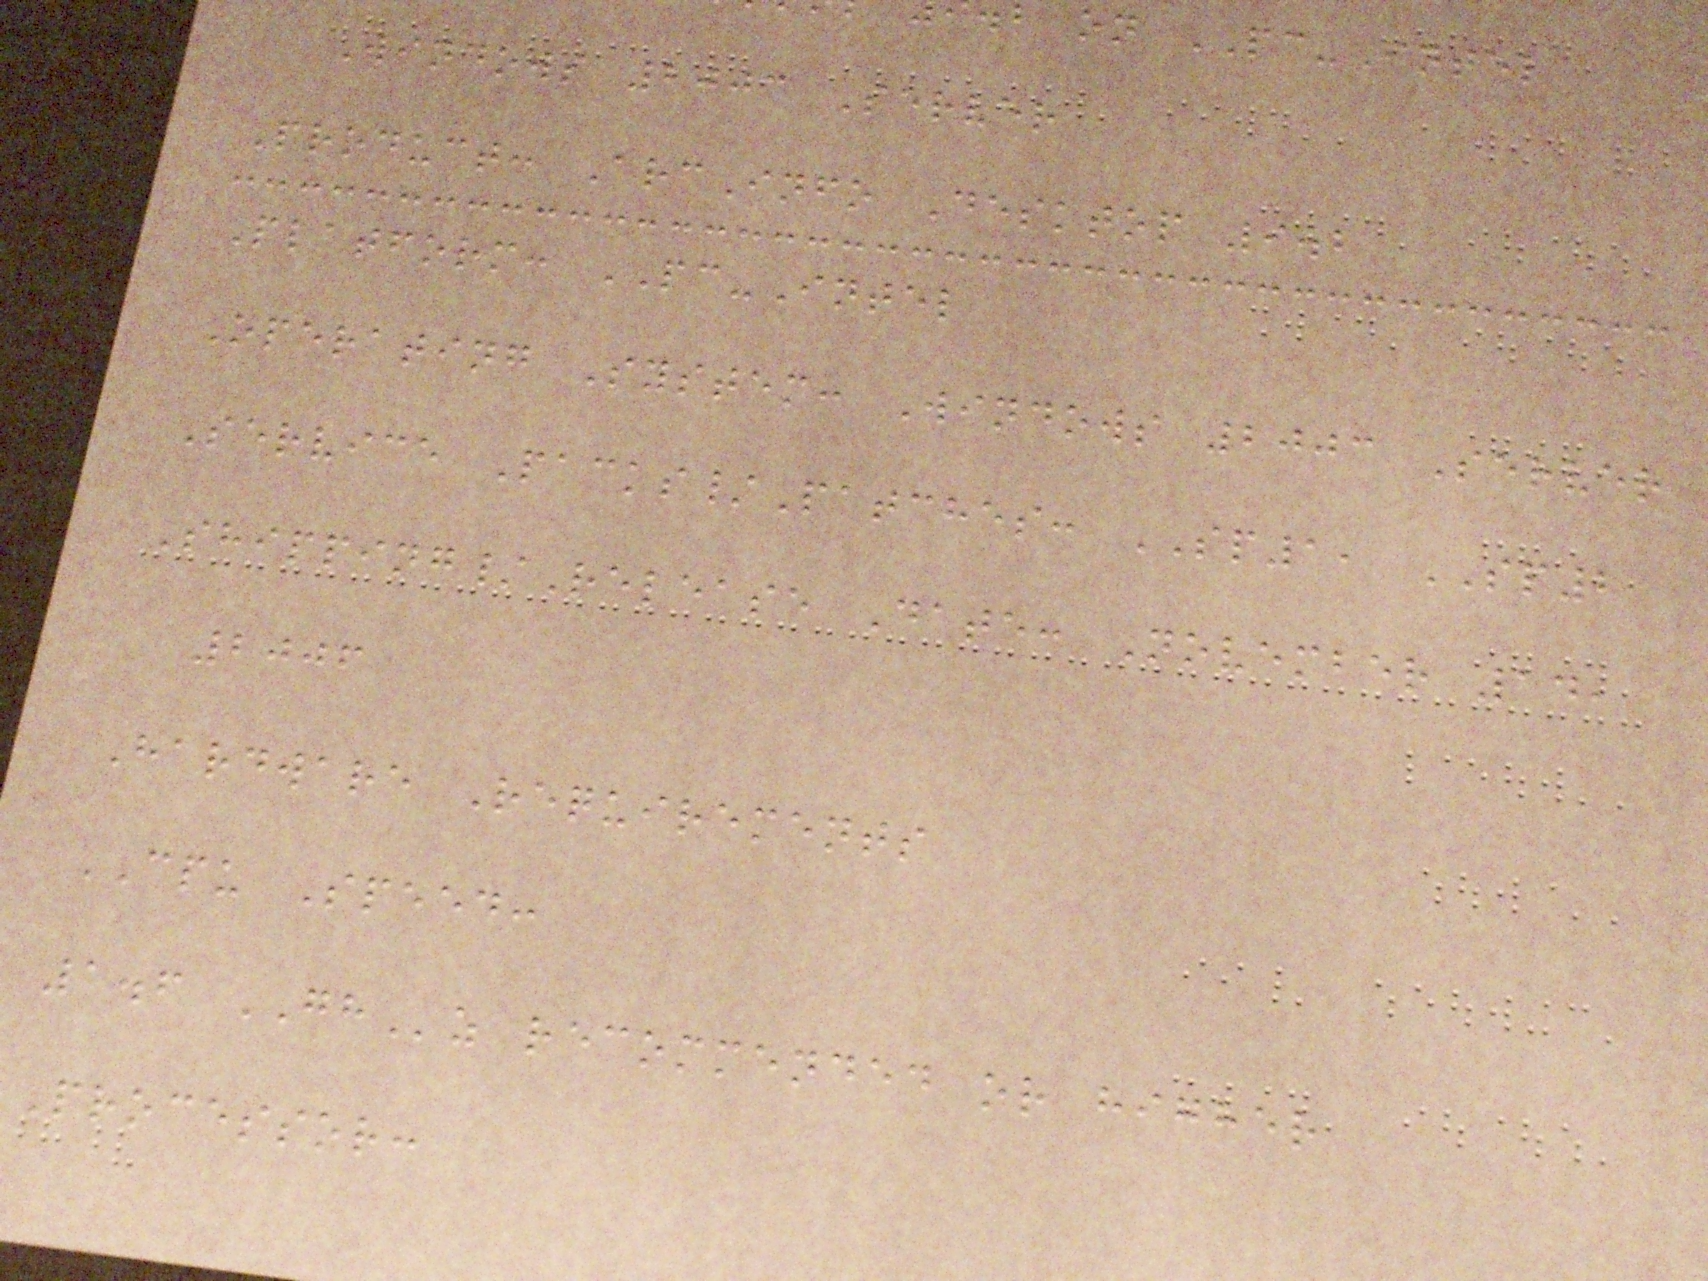b on PC-Intel
Windows 2003 Server
Product: ArcInfo Desktop 9.2
Platform: PC-Intel
Operating System: Windows 2003 Server
Service Packs/Patches: SP1, SP2
Shipping/Release Date: November 14,
2006
Hardware Requirements
CPU Speed:
1.6 GHz recommended or higher
Processor:
